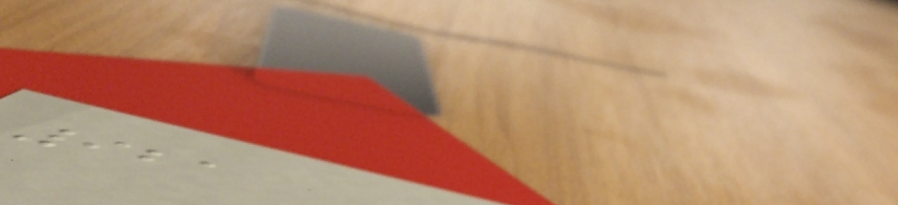921
